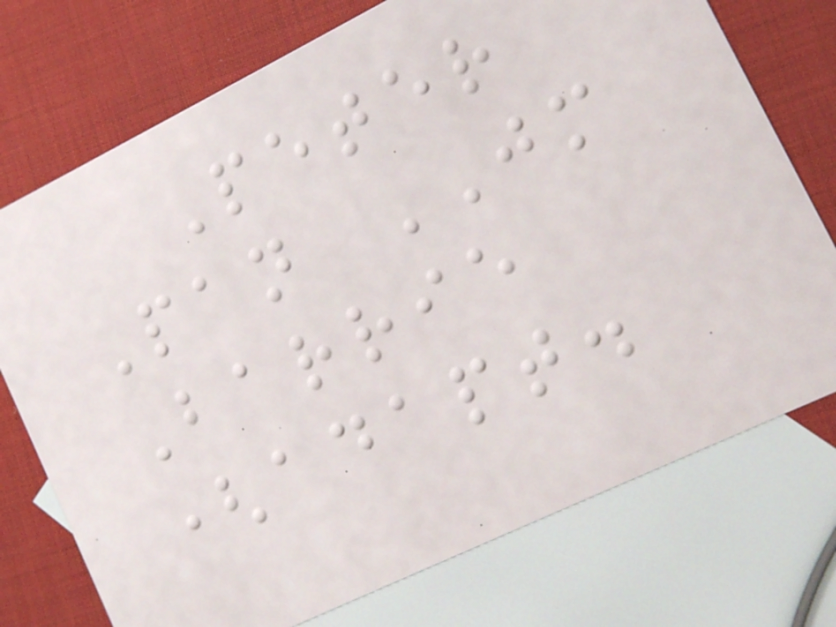Peter
Pan JM
Barrie
(adapt.
